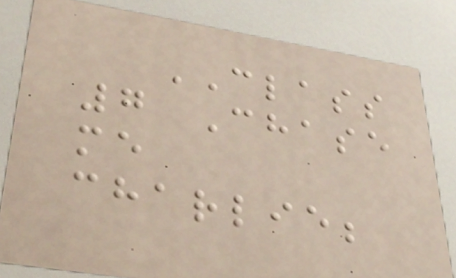CLASS
7 Chase
me
charlie;
